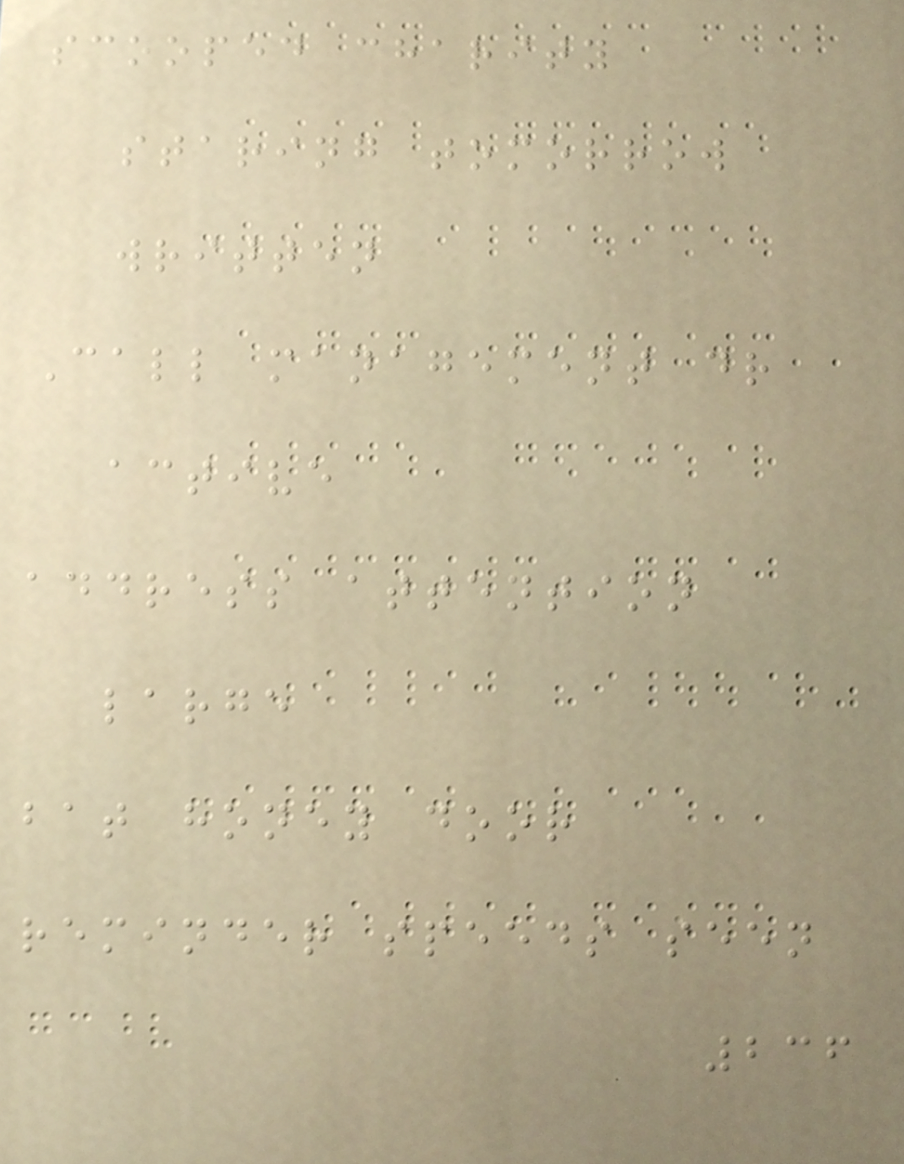scooped charity
staring tomorrow
written
Call management dr
active
address attention
large
bat honey door
reminder speeds seen
236
